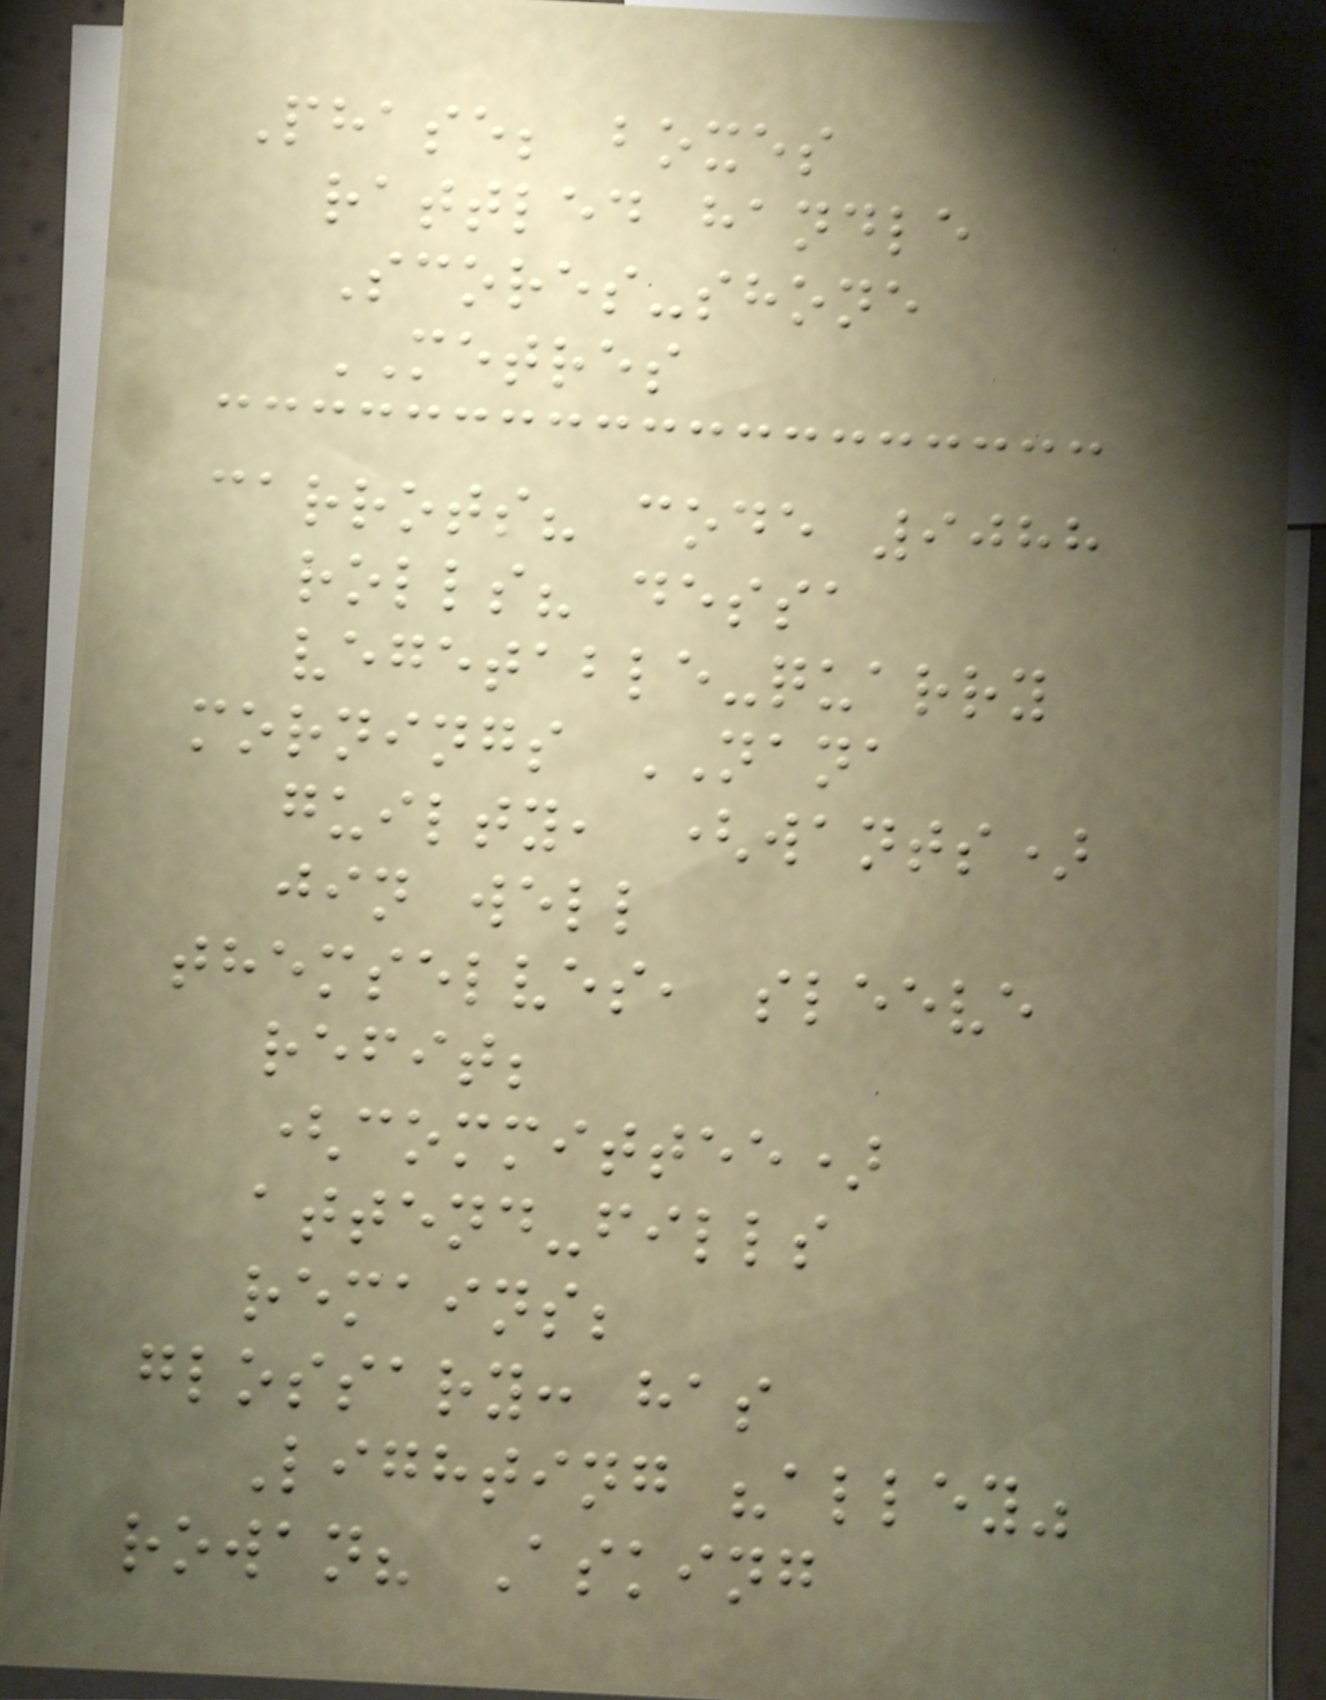Phase; boxes
rattled handle
Scores-shone
METRES
carrots? code 9088
rolls? dessa
vegetable-quarry
mornings NANA
guilty, (wants)
jin well
themselves, sleeve
refit;
(committee)
attend-fills
remains;
glossary: has
Lighting "alley"
rowan? Asking
